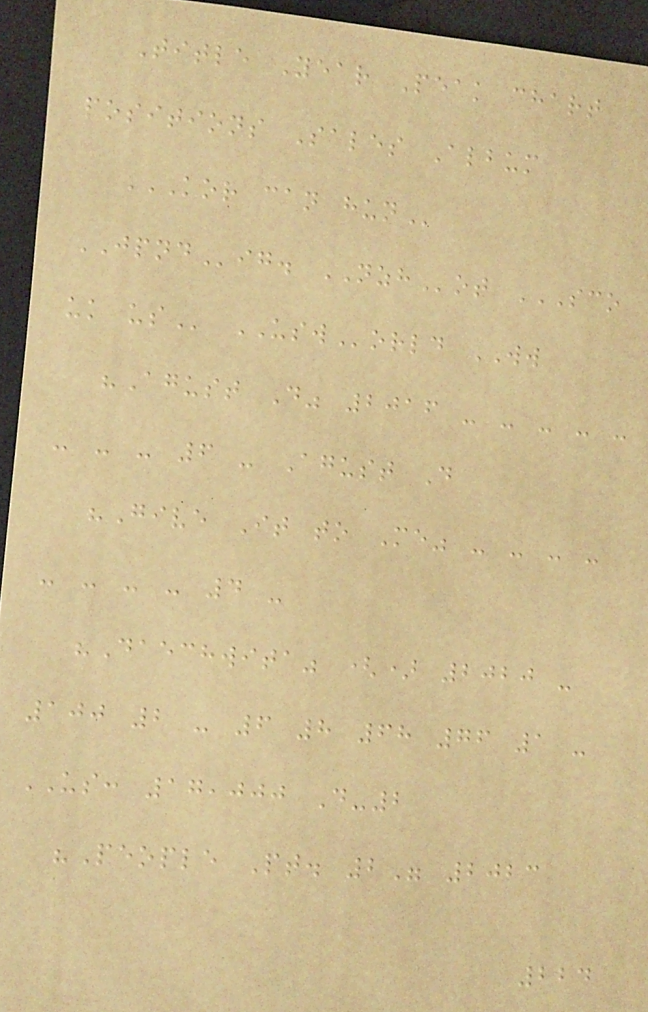Title Year Peak chart
positions Sales Album
KOR CAN HUN
JPNDig. NZHot SCO
UK US USWorld WW
"Agust D" 2016 - - - - -
- - - 6 - Agust D
"Give It to Me" - - - -
- - - - 4 -
"Daechwita" () 2020 -
100 2 - 6 8 68 76 1 -
US: 17,000 D-2
"People Pt. 2" 2023
224
